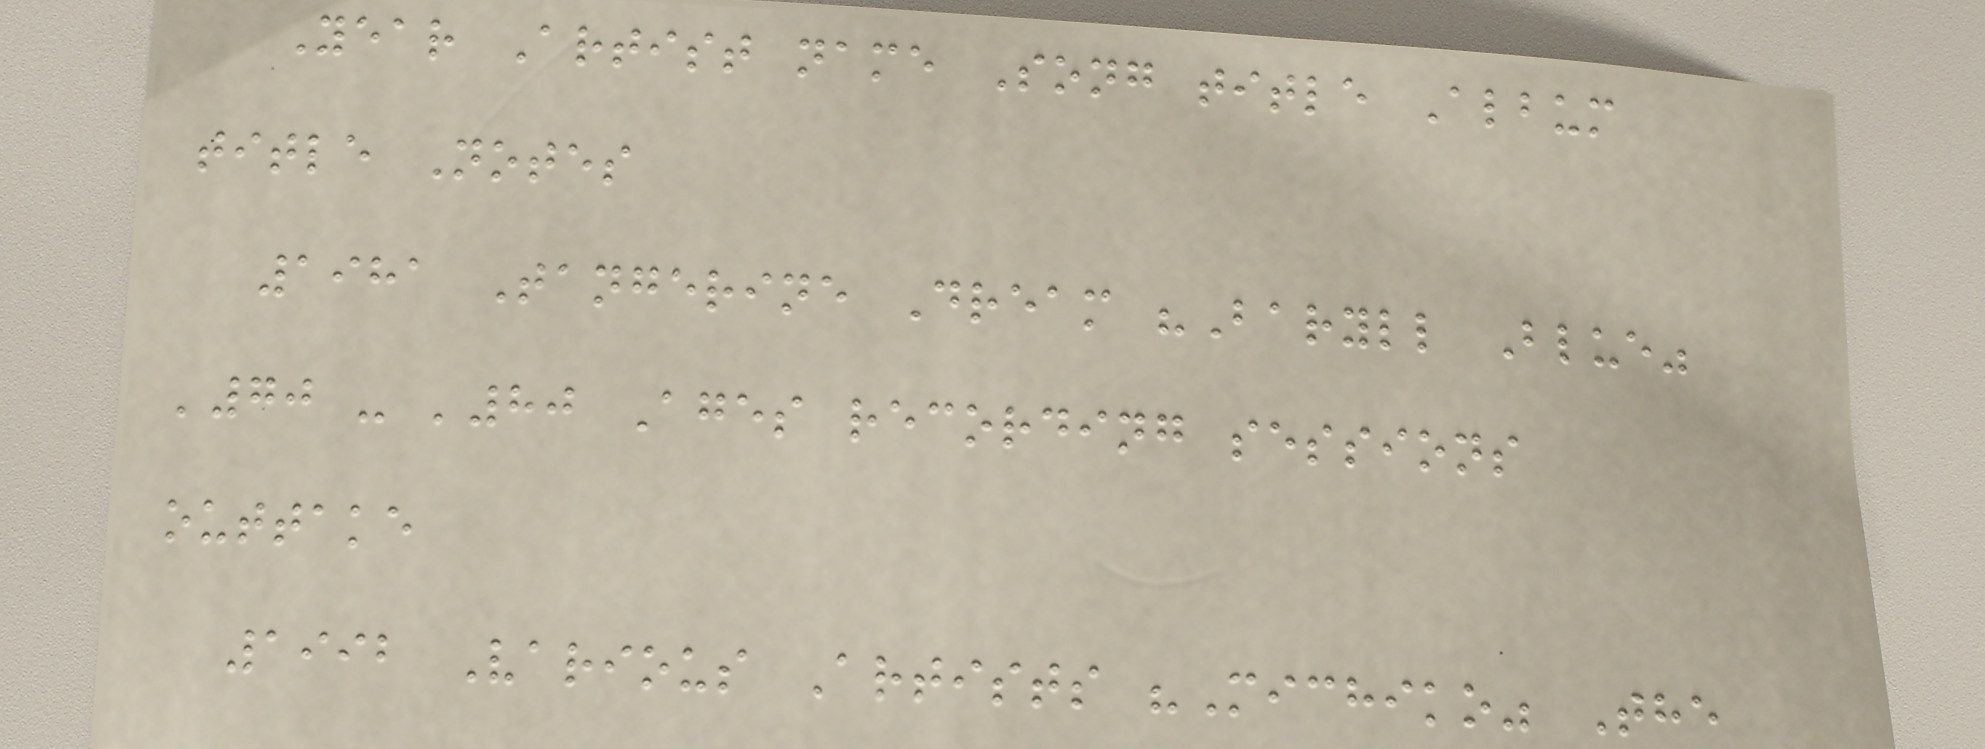Year Artist name Song title Album
title Notes
1981 Tangerine Dream "Baryll Blue"
'70 - '80 Ages recording sessions
outtake
1992 Various Artists "Michiko" The
